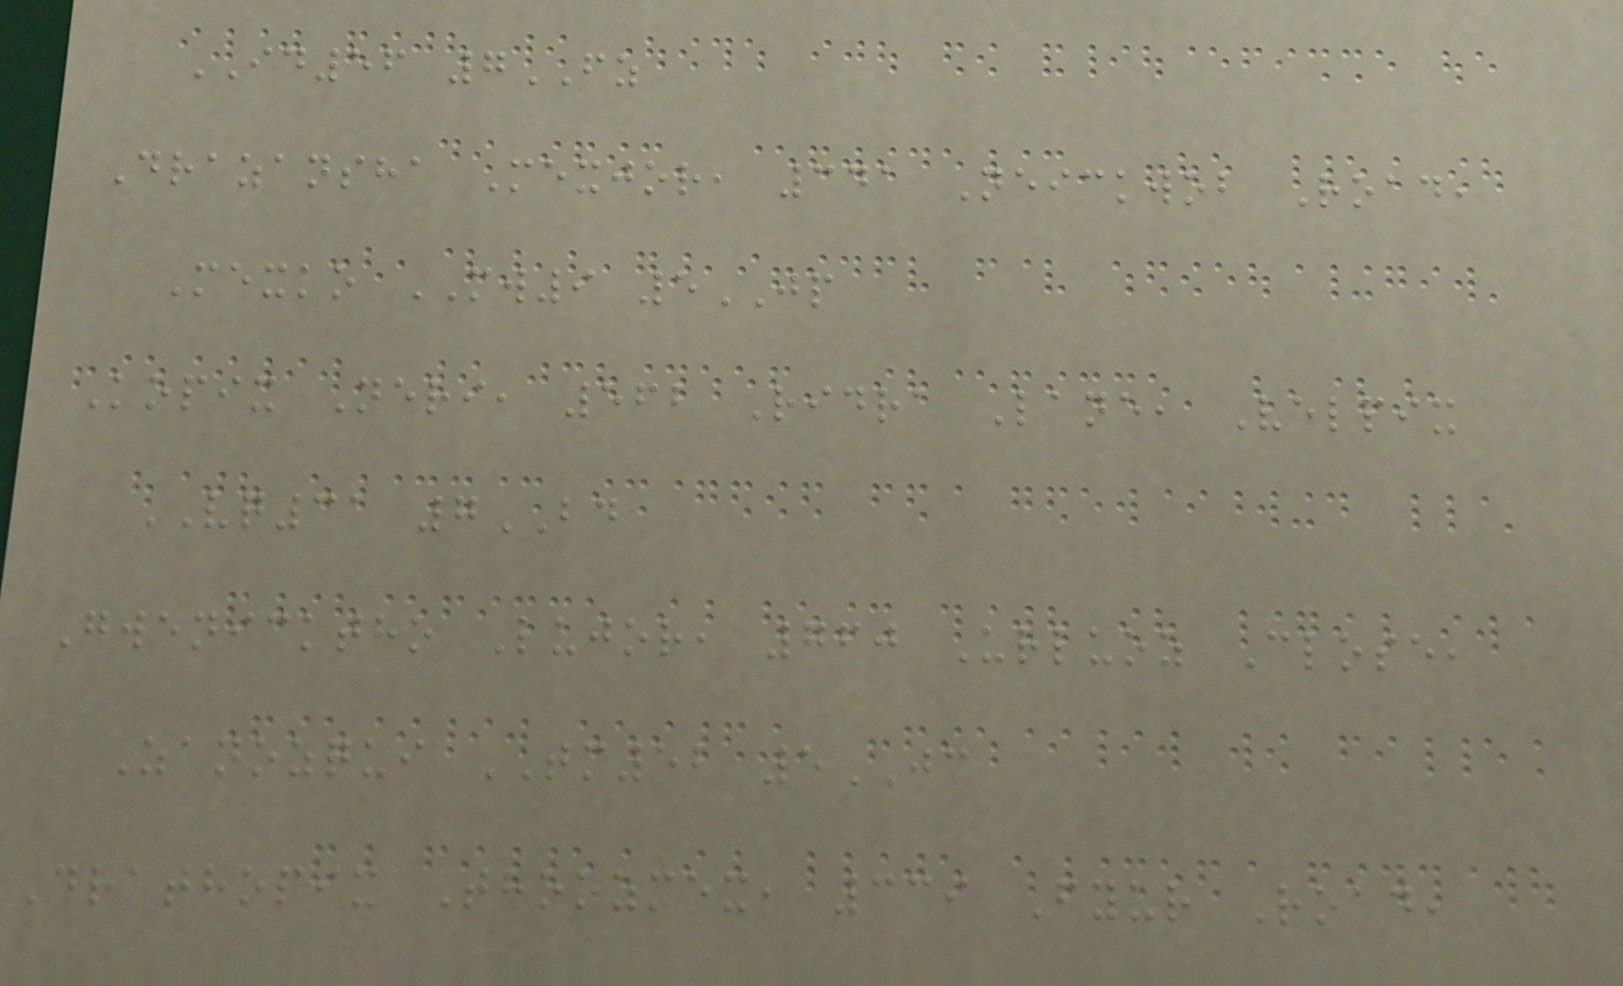ID56 7FZ
Drazansha Mexjor, 341 Neickwob Road,
Mexko MW9 5JP
Kopix Neri, 562 Ridra Lane, Velpix
VQ31 7BD
Gwenicktho Lujor, 760 Urluoz Close,
Zanozqui TM52 5JC
Drathopix Thoozmex, 339 Fyur Road,
